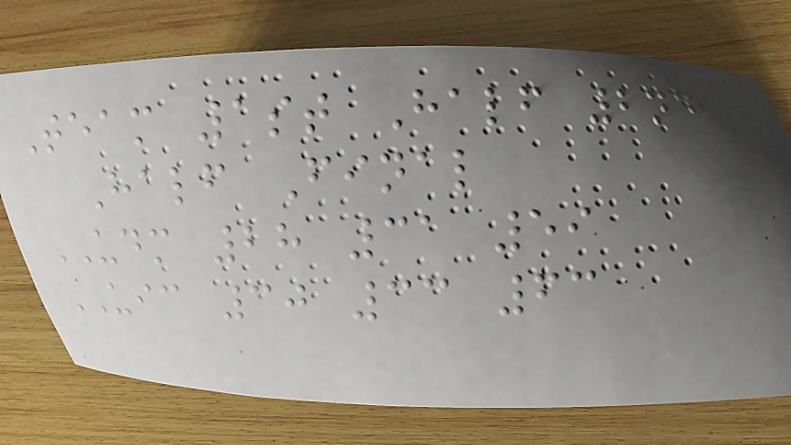Team 1st Half 2nd
Half Final
UDM 28 31 59
UIC 30 33 63
